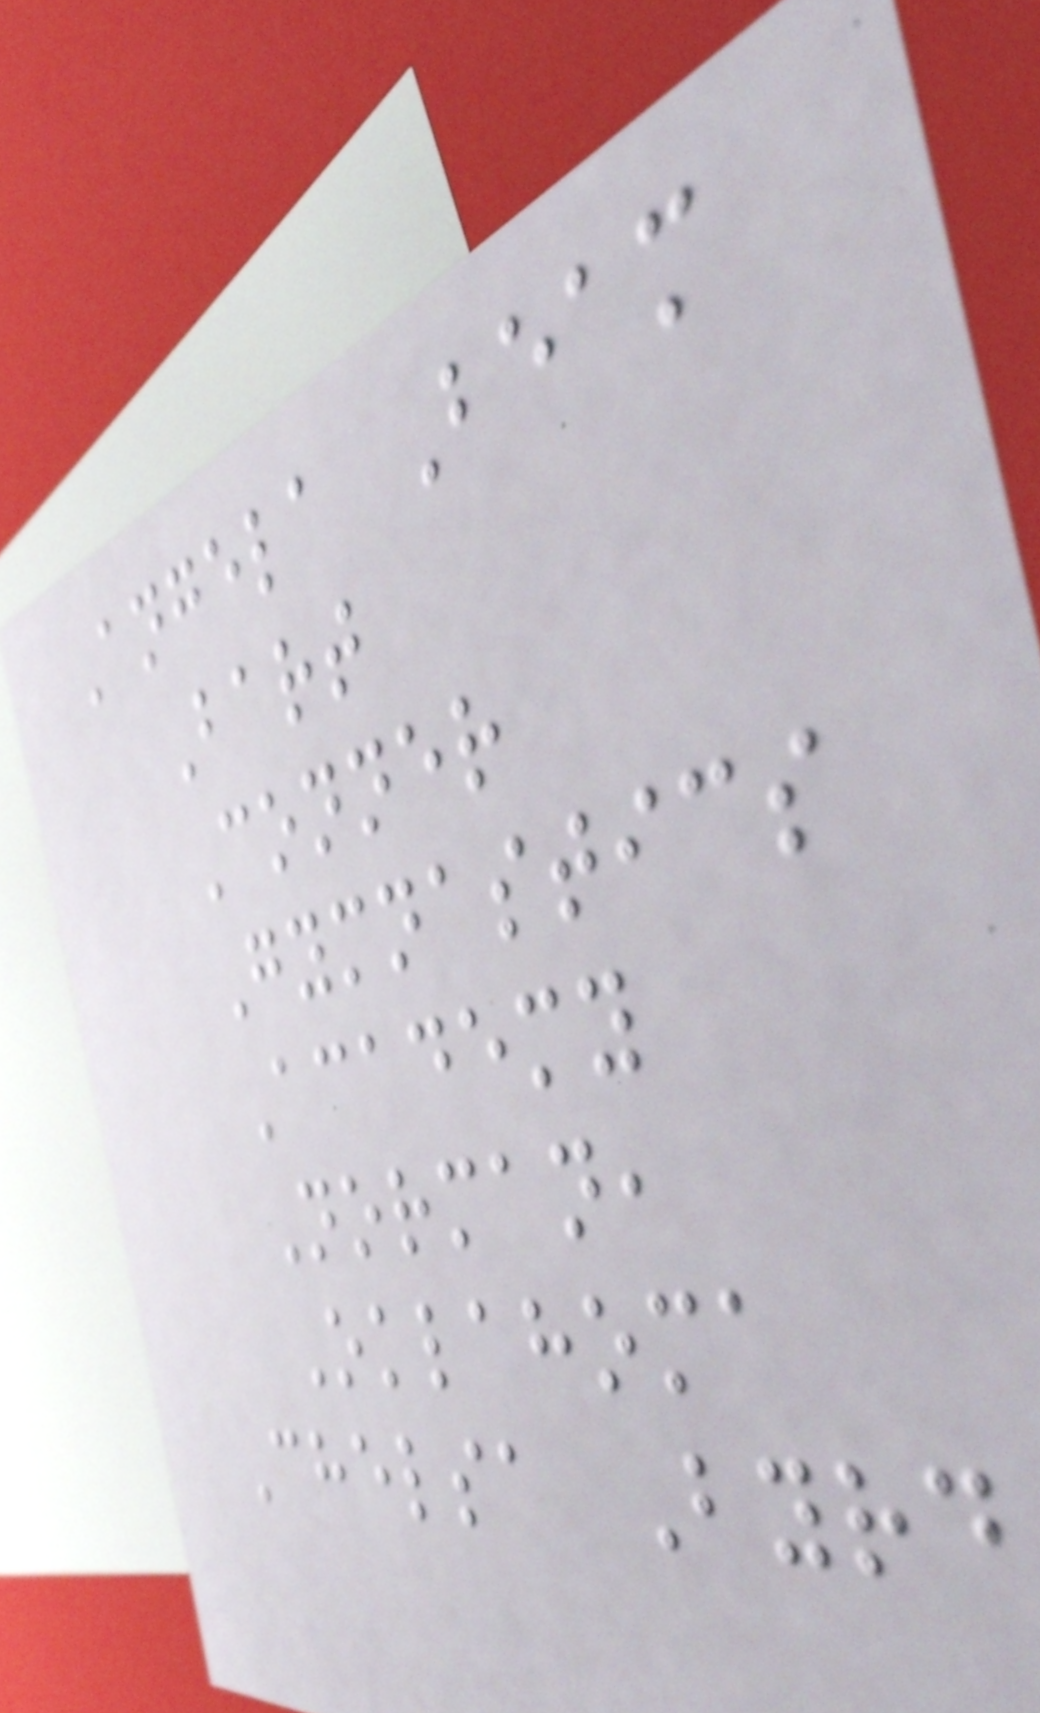Angela Beam
Bart
Conner
Gymnastics
Academy
Norman,
Oklahoma
Chelsa Byrd
